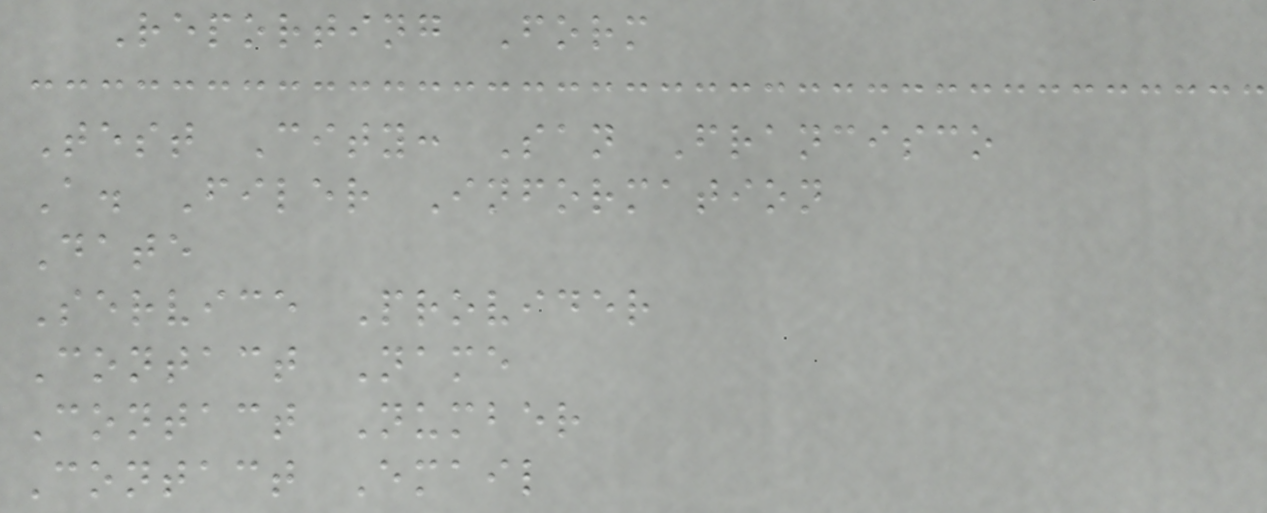Reporting Form
Test City: San Francisco
A. Filer Information
Date
Service Provider
Contact Name
Contact Number
Contact Email
